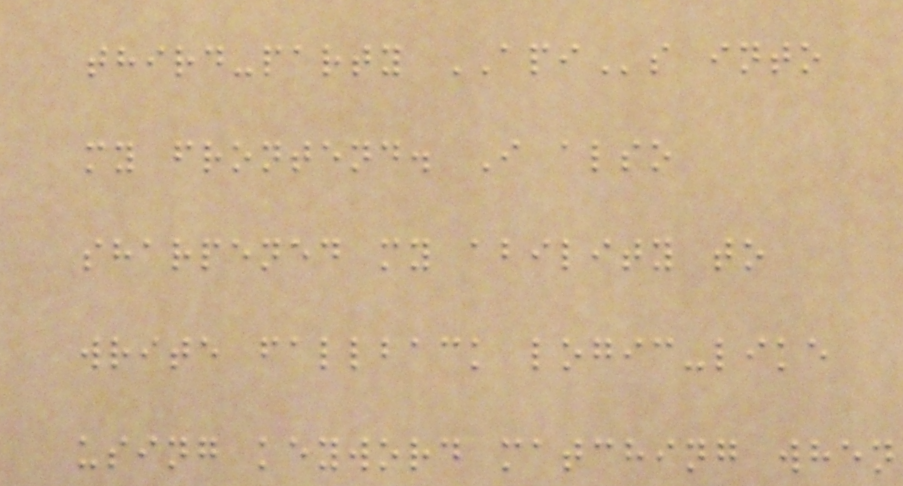third-party APIs into
my frontend. I also
sharpened my ability to
write fallback logic-like
using keyword matching when
